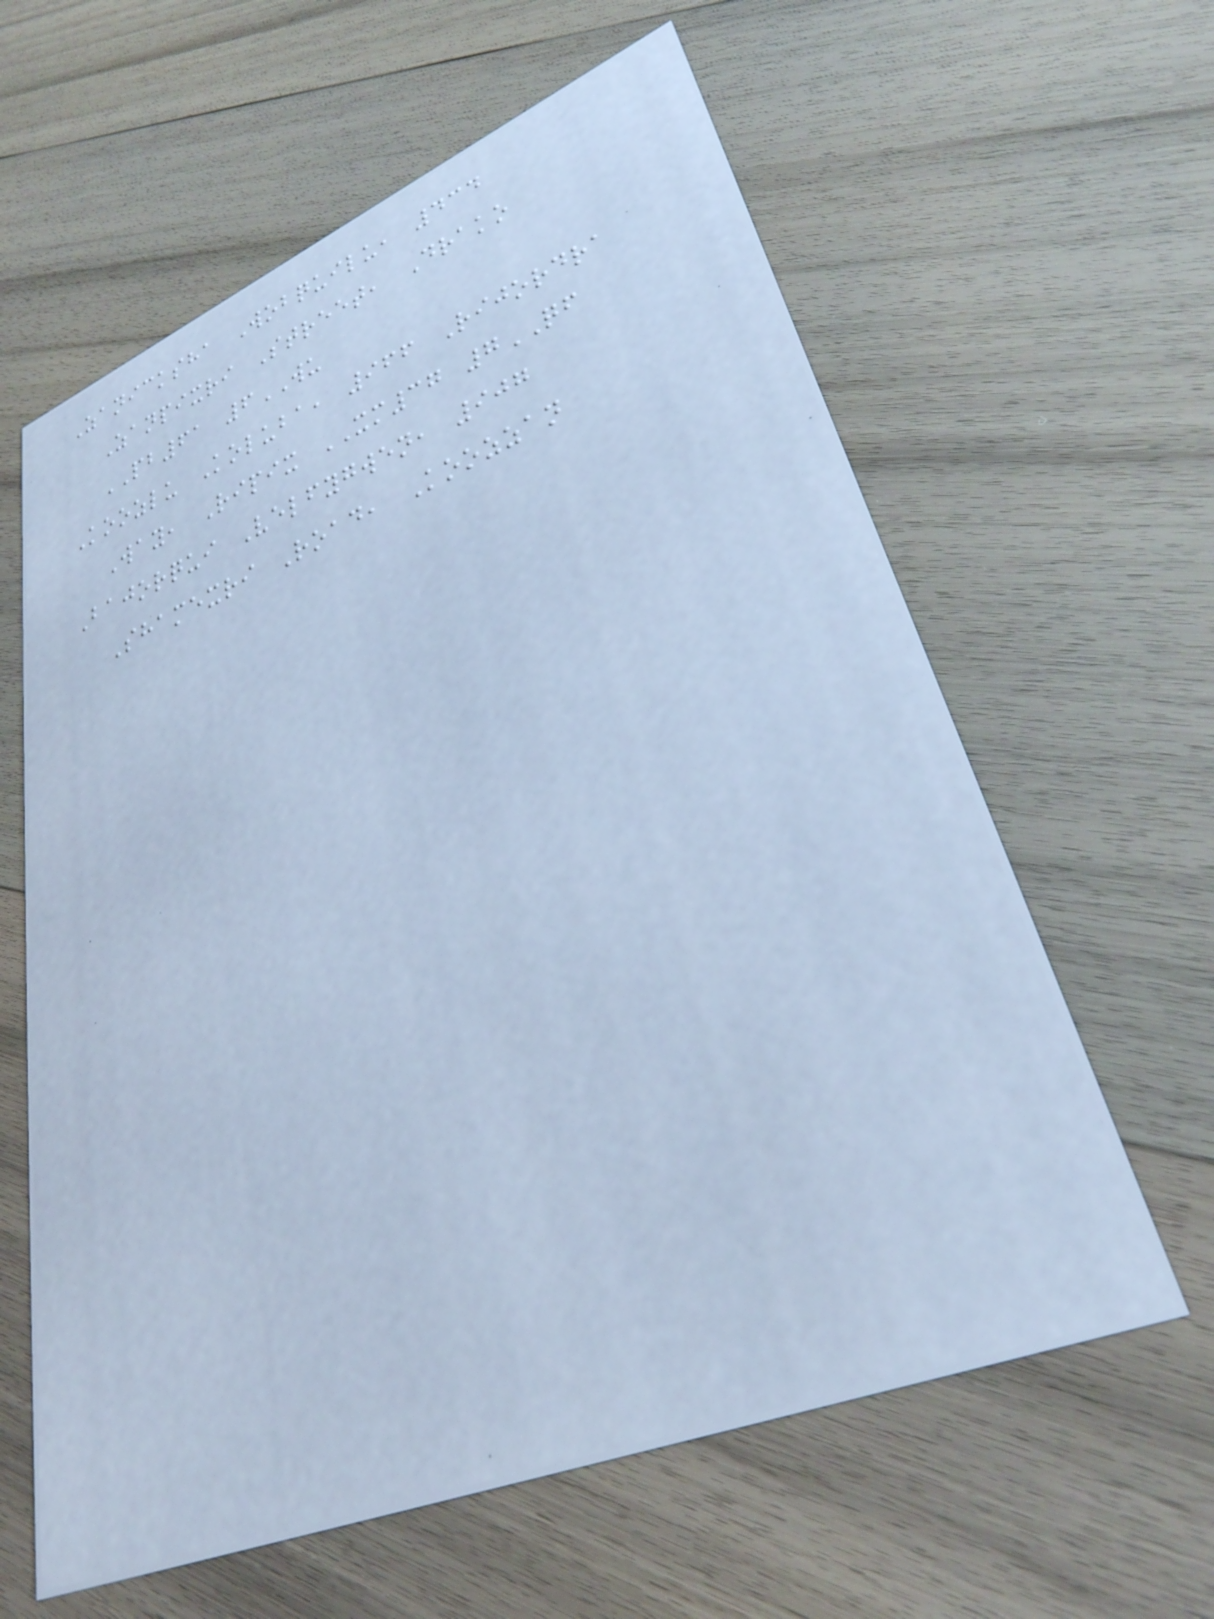Zanicksha Wobquilu, 434
Zanpixri Street, Drako
PB61 6WU
Koozlu Koluba, 966 Rijordra
Way, Ripix XM37 7QF
Bajorqui Velfygwen, 907
Shamexri Road, Koozzan
